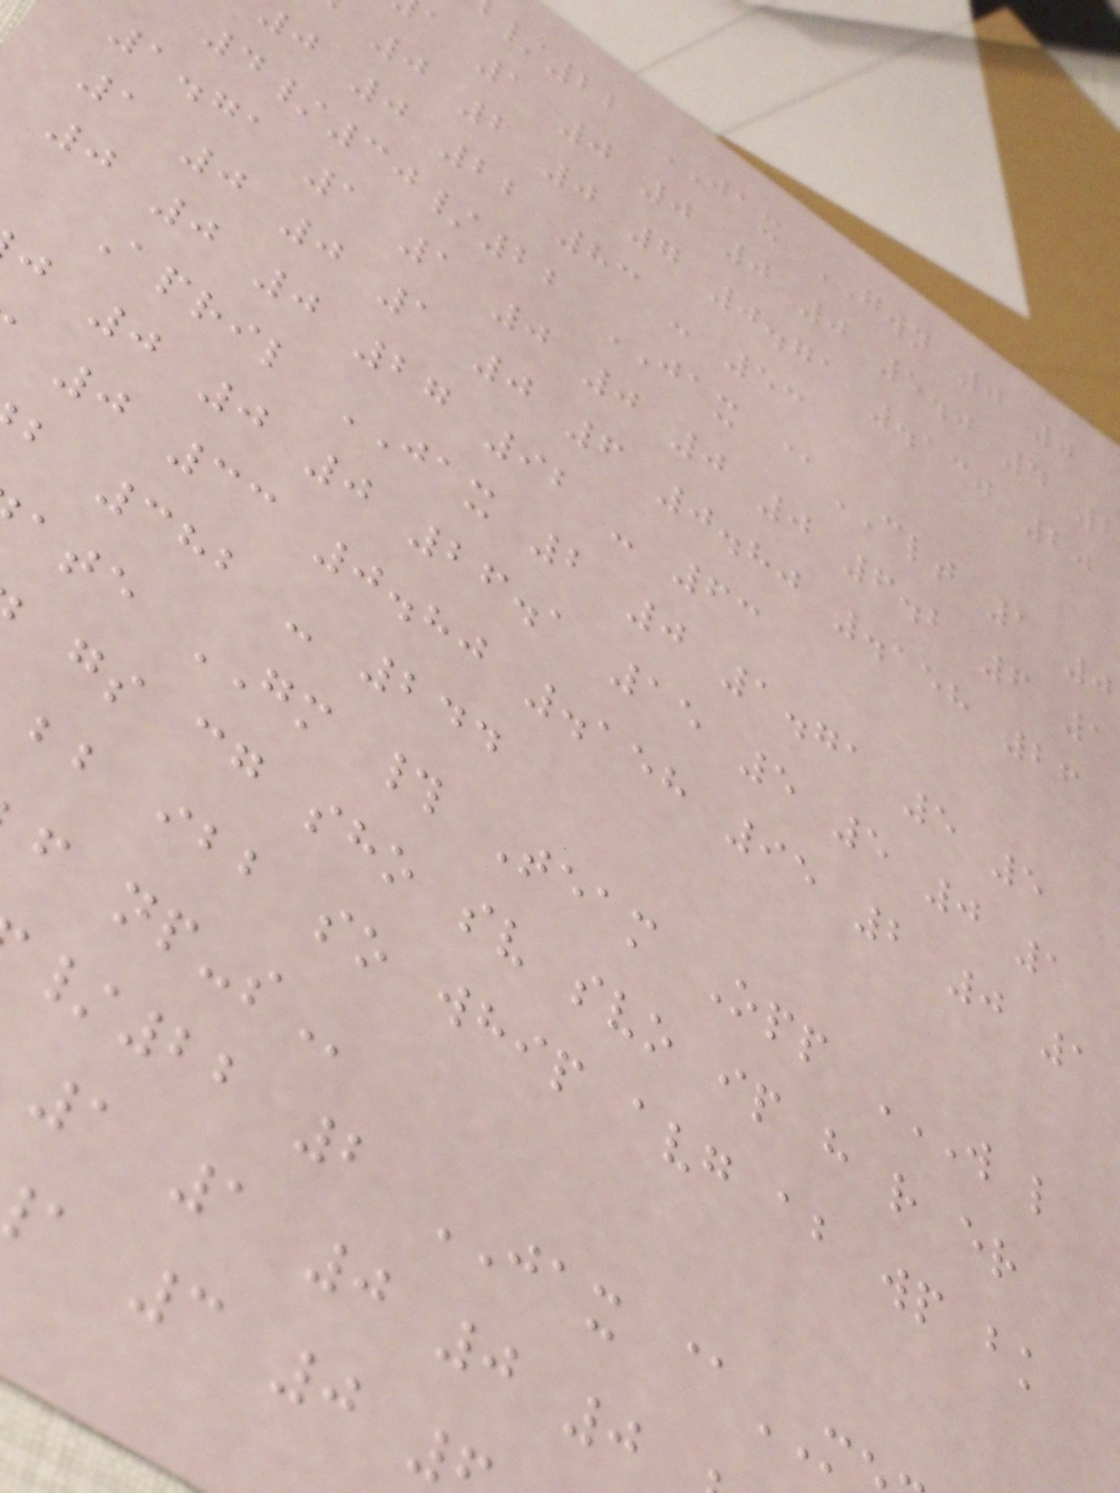/22 JAX GWN 0 0
a 1 0 0 0 0 5.0 4 2
0 2 0 7 0.71 .130 20
0 0 22 83 - 53
4/30/22 JAX @CLT 1 0
1.71 1 1 0 0 0 0 6.2 6 1
1 0 0 1 0 6 0.80 .158 26
0 0 0 27 92 - 63
April JAX 2 0 1.71 5 5
j 0 0 0 26.1 15 5 5 0 1
0 33 0.80 .158 95 2 0 1
b 382 - 244
gs cg sho sv svo ip h r er
bb ibb so whip avg ab wp bk
/22 2 JAX @
1 1 0 0 0
